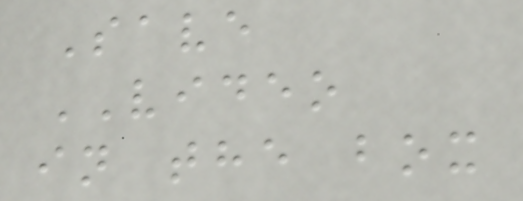Save
VIDEO
in the box
